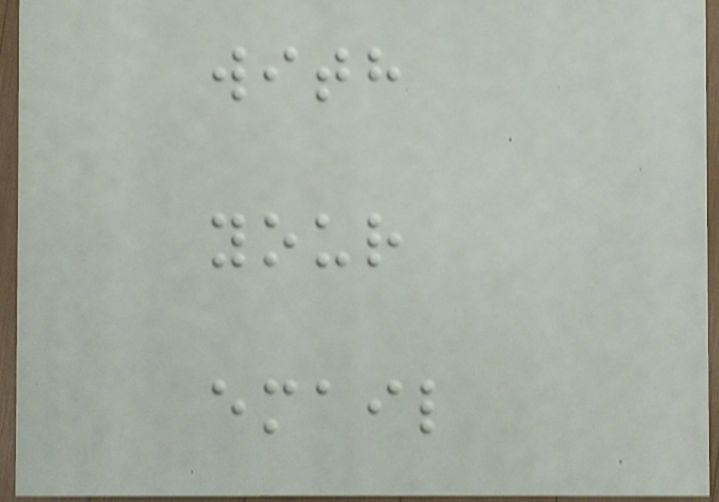with
your
email
